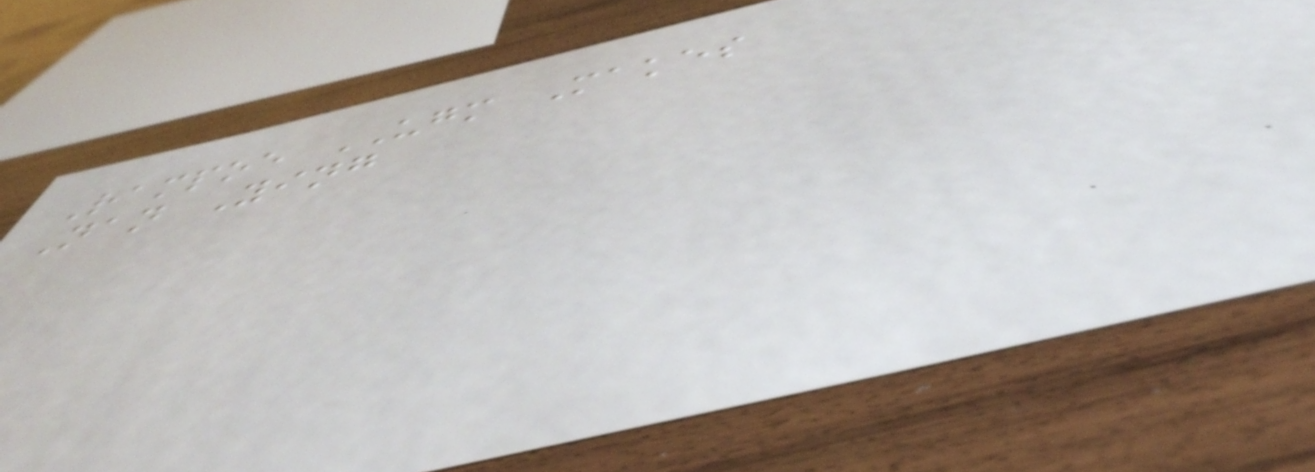Rampoe UGM Makes
Nan Ying
